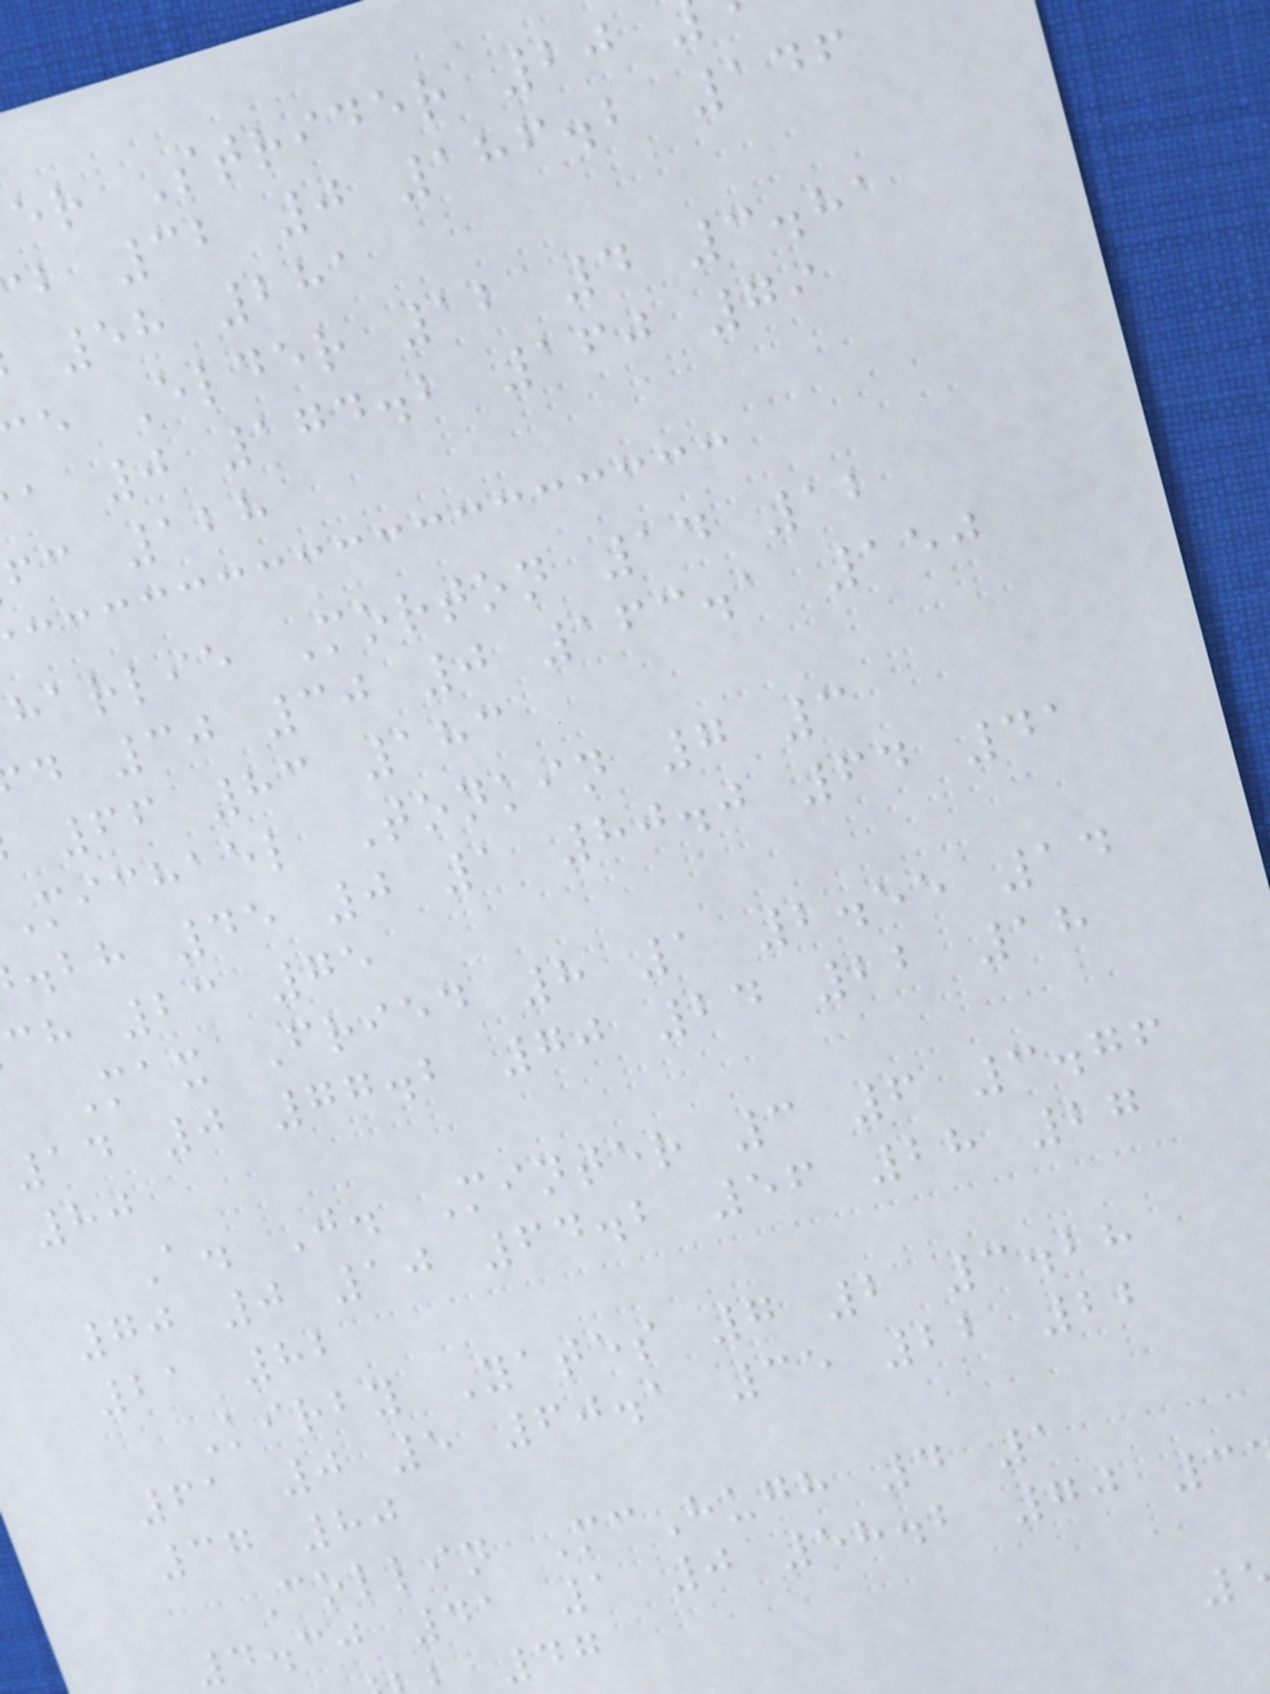er Strider 20
b 32 0 186.2 146
58 281
e Elder 12 4 3.81
a 0 174.2 160 79
fc 128
harlie Morton 14 12
d 30 30 0 163.1 150
66 83 183
michael Tonkin 7 3
.bh 45 0 1 80.0 64 41
ch 23 75
Max Fried 8 1 2.55 14
14 0 77.2 70 24 22 18
80
A. J. Minter 3 6 3.76
70 0 10 64.2 56 28 27
21 82
Kirby Yates 7 2 3.28
61 0 5 60.1 35 22 22
37 80
Collin McHugh 4 1
4.30 41 1 0 58.2 70 3
